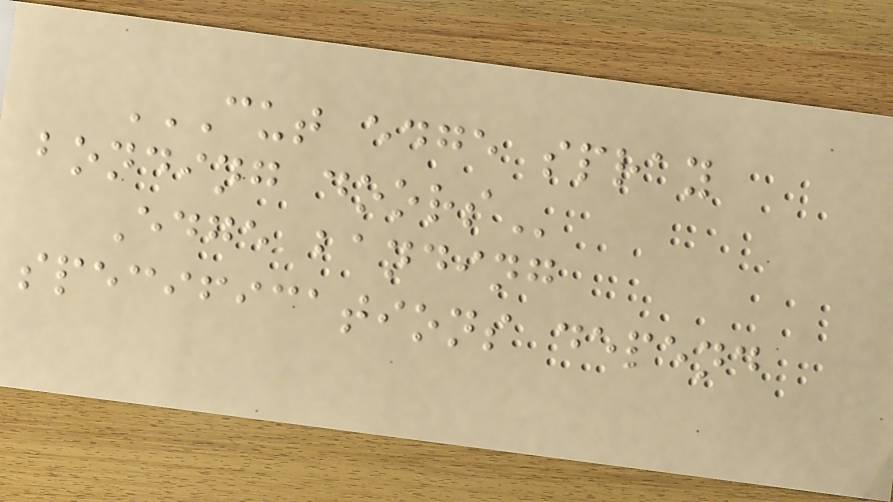CUT EDGE SPRAY
BONDING DOORS
Edge banding
specifications depend
